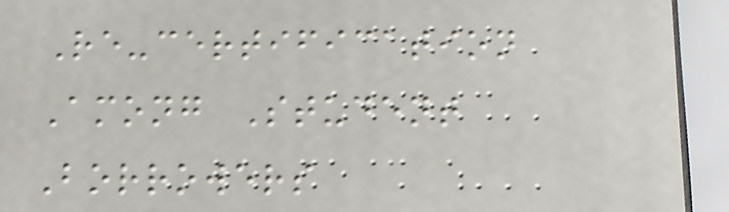Re-certification
Among Student
Borrowers
